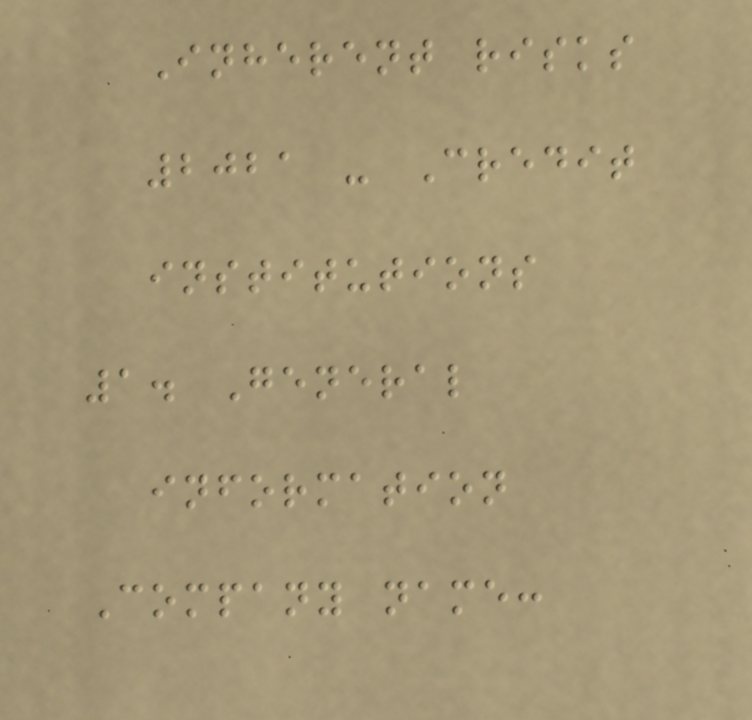Inherent risks
2021 - Credit
institutions
1. General
information
Company name:
